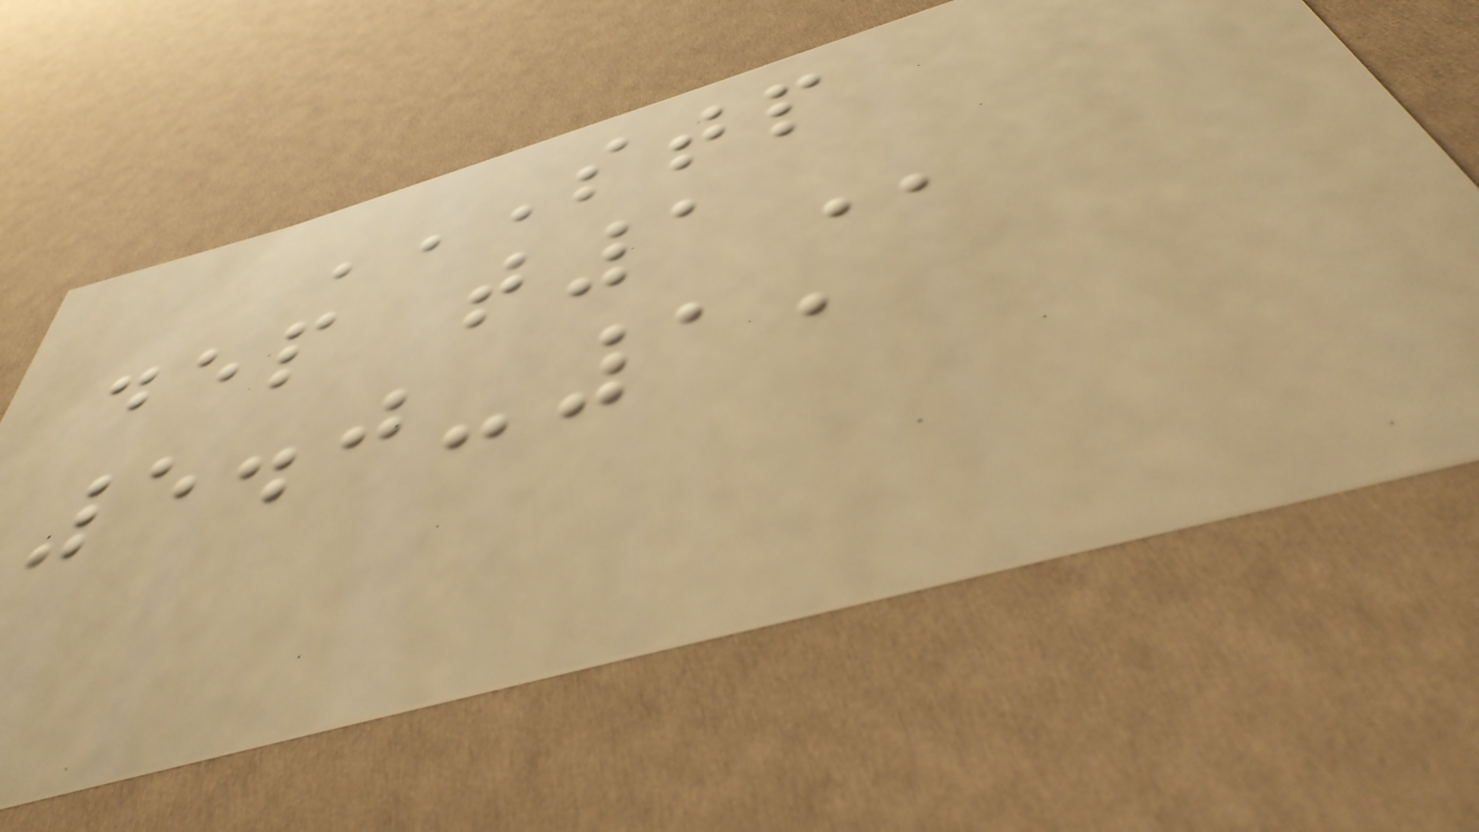STP
DEP T1
5.0-1,
